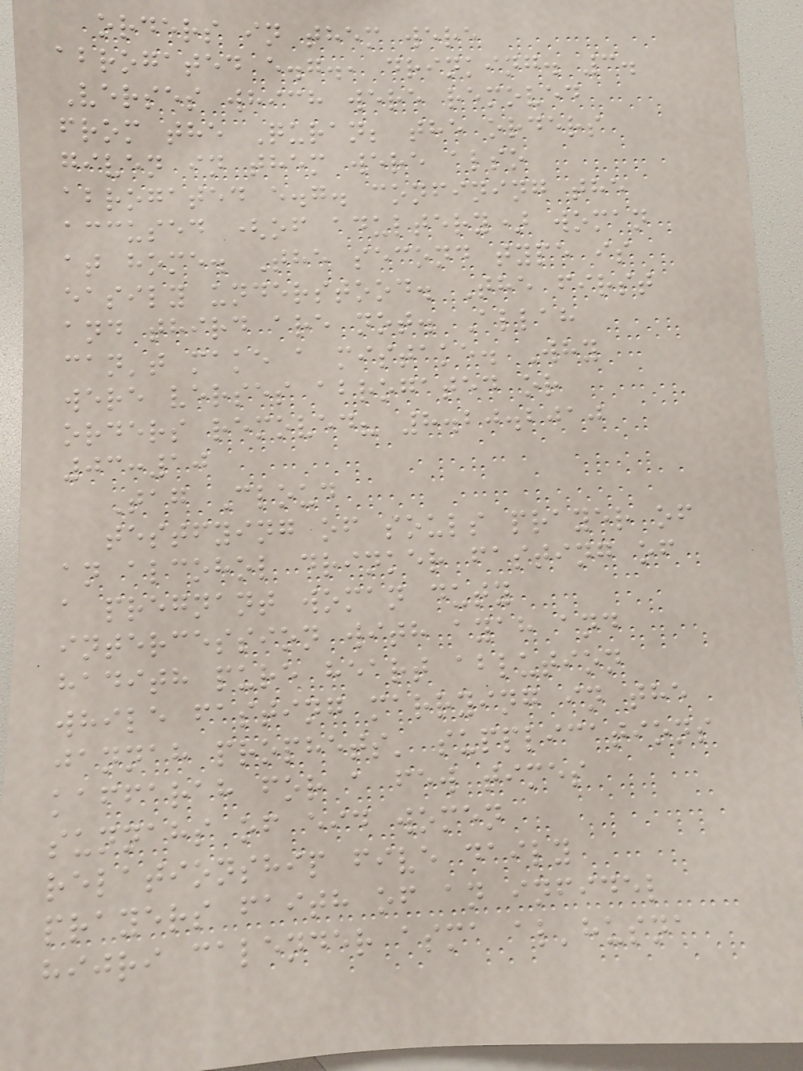orders in them were
abrogated e.g., drinking. 3.
Verses which were removed
from the Quran; the orders
given in them were also
abrogated e.g. confining the
accused (of adultery) woman
at home. The second type is
easily understood. The first
and third are not. Allah
can't make a mistake. Why
were verses abrogated or
orders removed? 8.20.2010
03:10
Tag Cloud
testfying of souls prayer of
an alcohol drinker fasting of
a pregnant woman duty
intercession with ayah and
hadith pure heart ablution
while fasting marrying in the
jannah prophets' supplications
kaffarah for a few times
sunnahs of eid women
relationship five daily
prayers faith of an infidel
hijri calender asma al'husna
